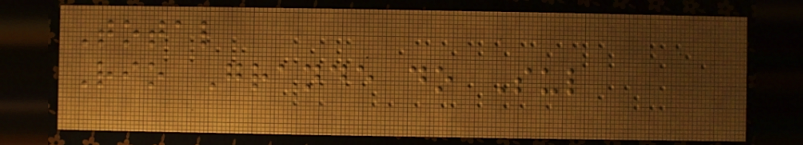Total
Rio Grande do Sul
